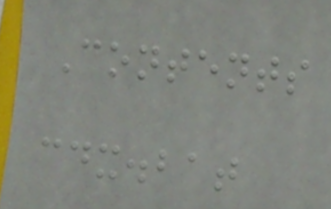Contents
cdx.bat
